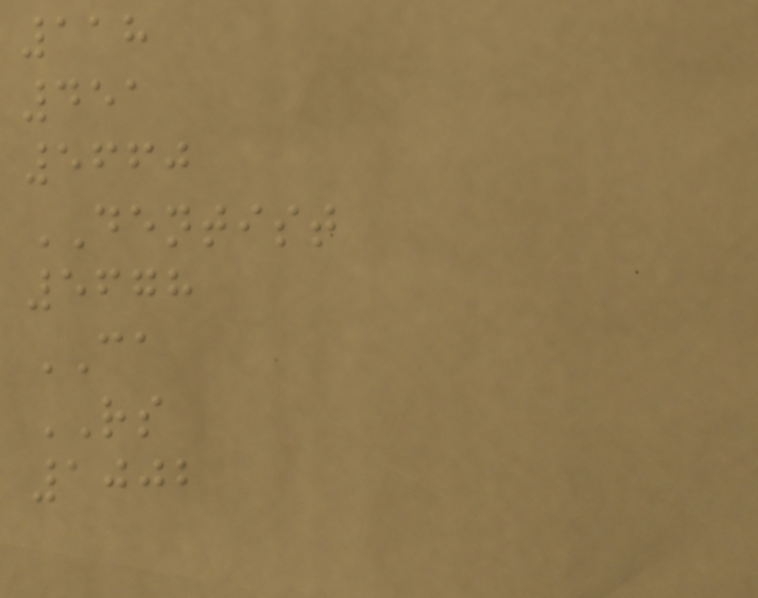118
451
5660
DENTIST
5678
CA
RS
1002
